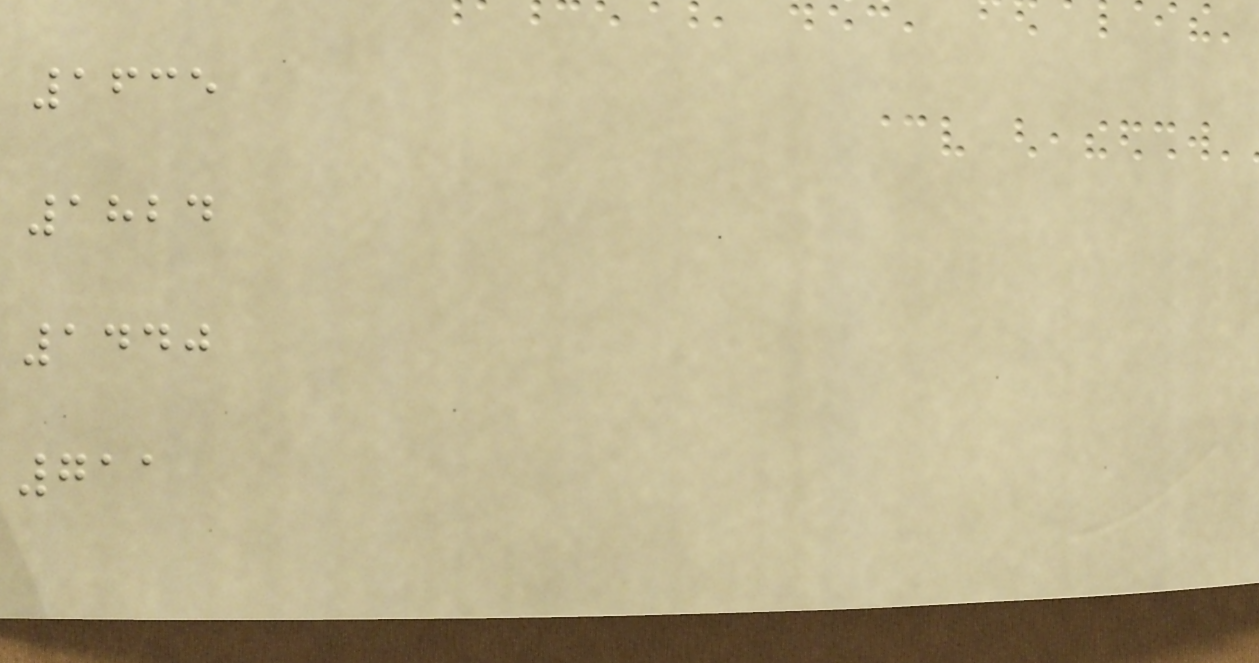1635
1824
1440
711
